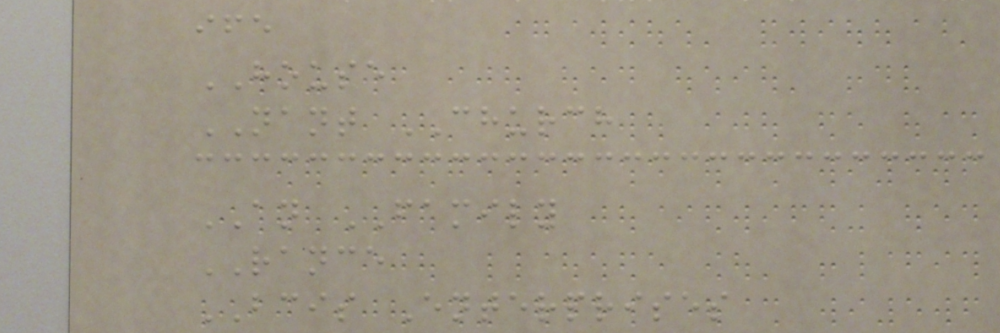ife
HOUSE
NANT CHURCH
AN FAMILY
RANCE
BCIS Enterprises
